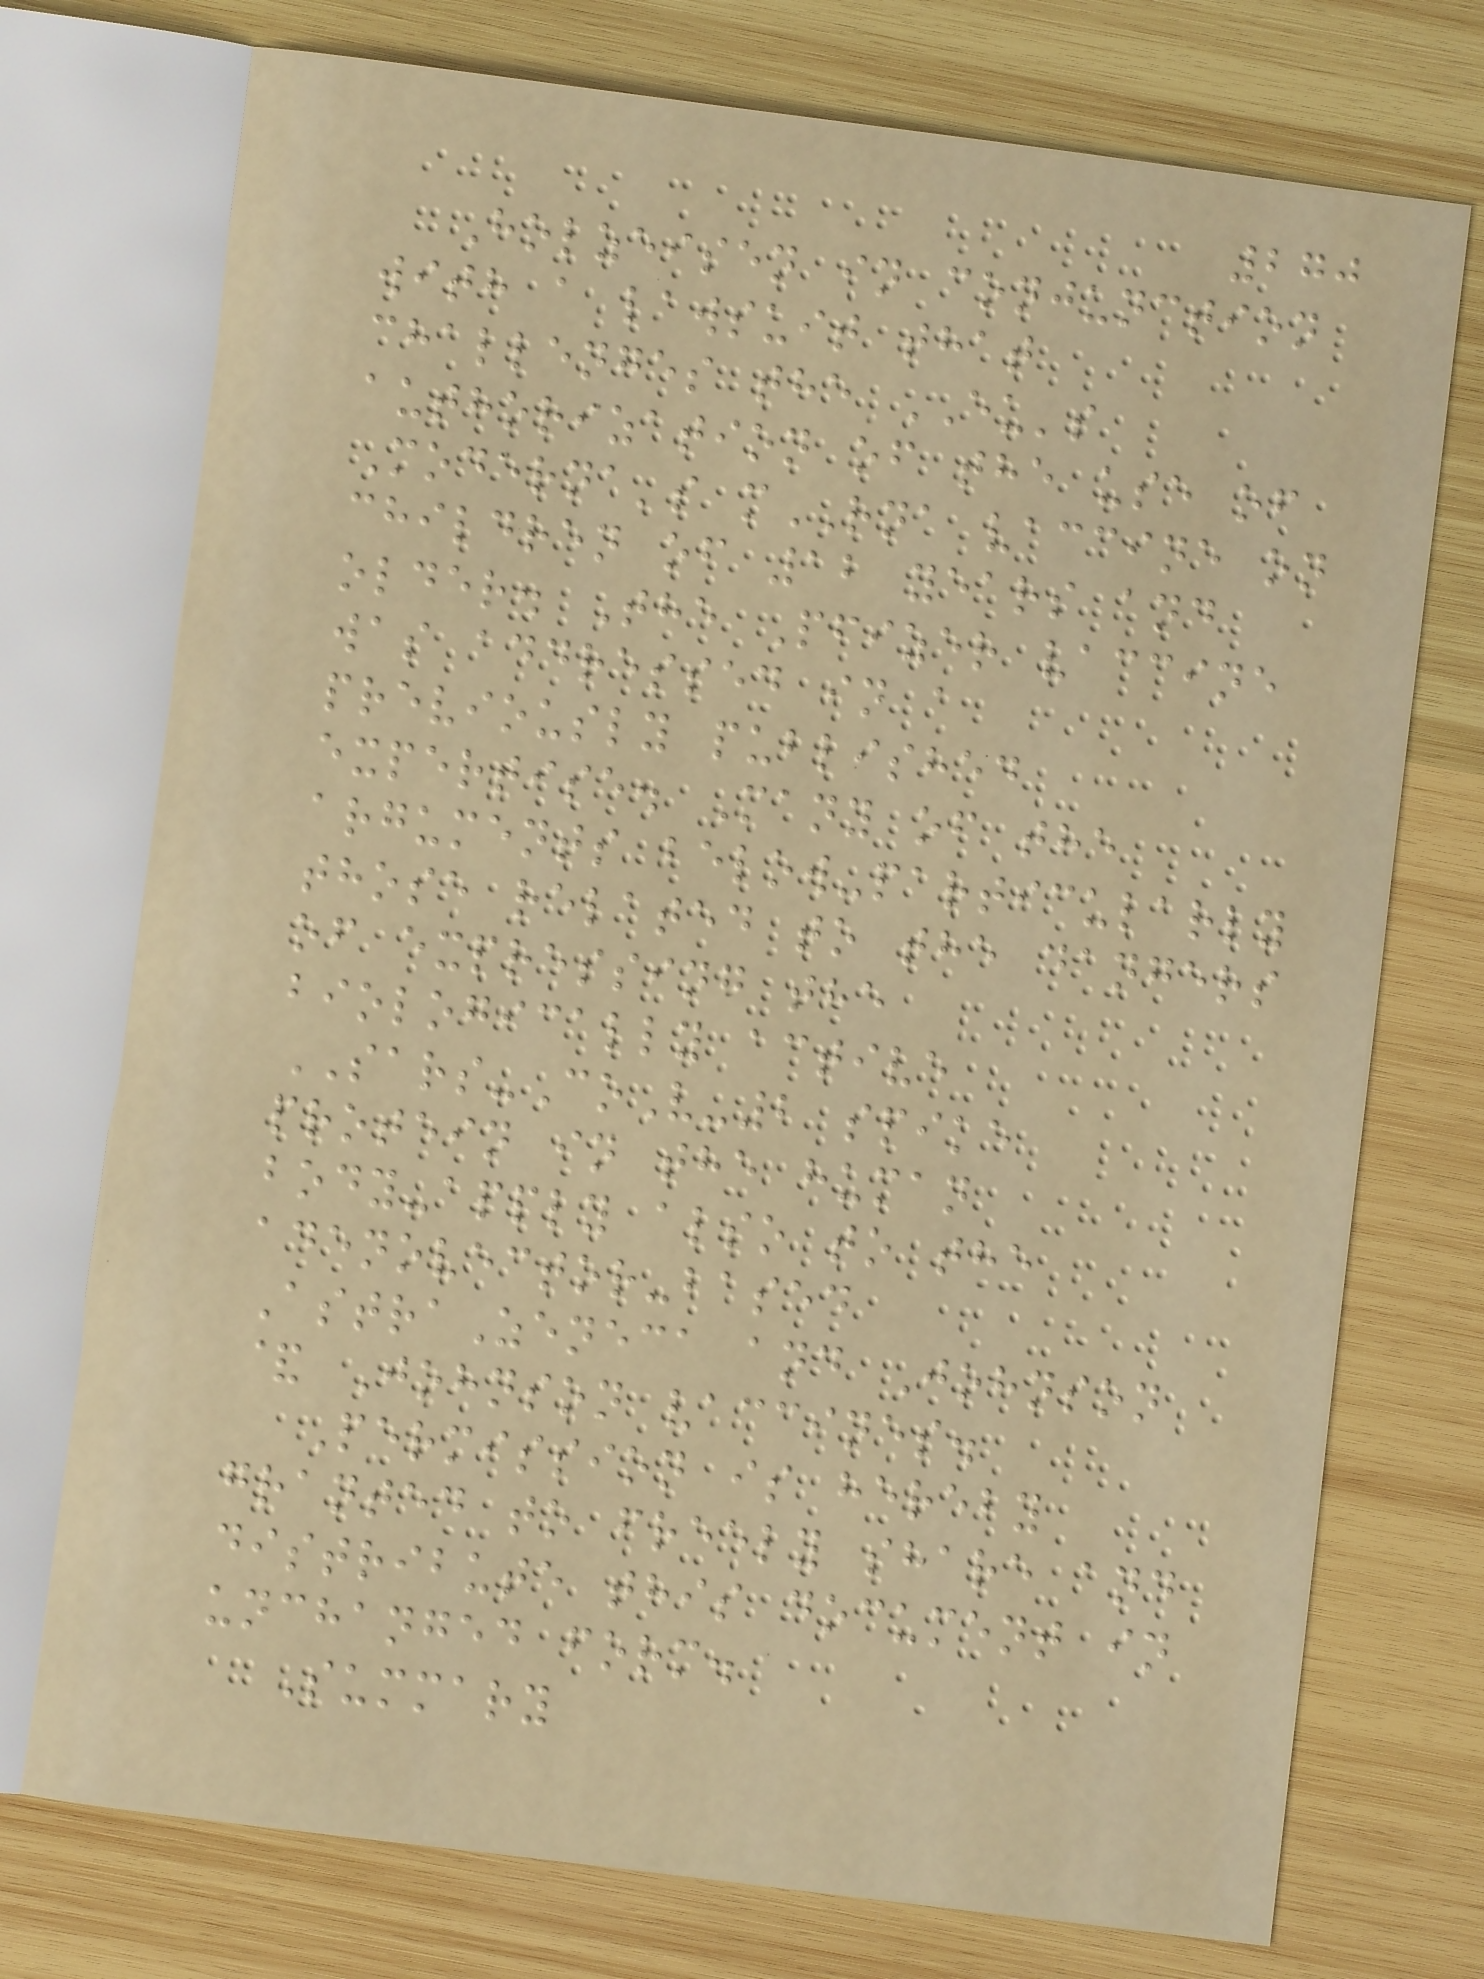270
Holzeisen in conjunction
with a lawsuit that
challenges the EU's
authorization of the use of
Moderna's mRNA vaccine on
children of 12 years and
older. The Pfizer vaccine
was addressed in a
previously published
expertise. Many of the
arguments below-particularly
those related to the dangers
of expressing the
biologically active
SARS-CoV-2 spike
protein in the human
body-apply also to the
adenovector-based
AstraZeneca and Johnson
& Johnson vaccines.
Permission is hereby
granted to freely share and
distribute this document in
unchanged form.
Summary
